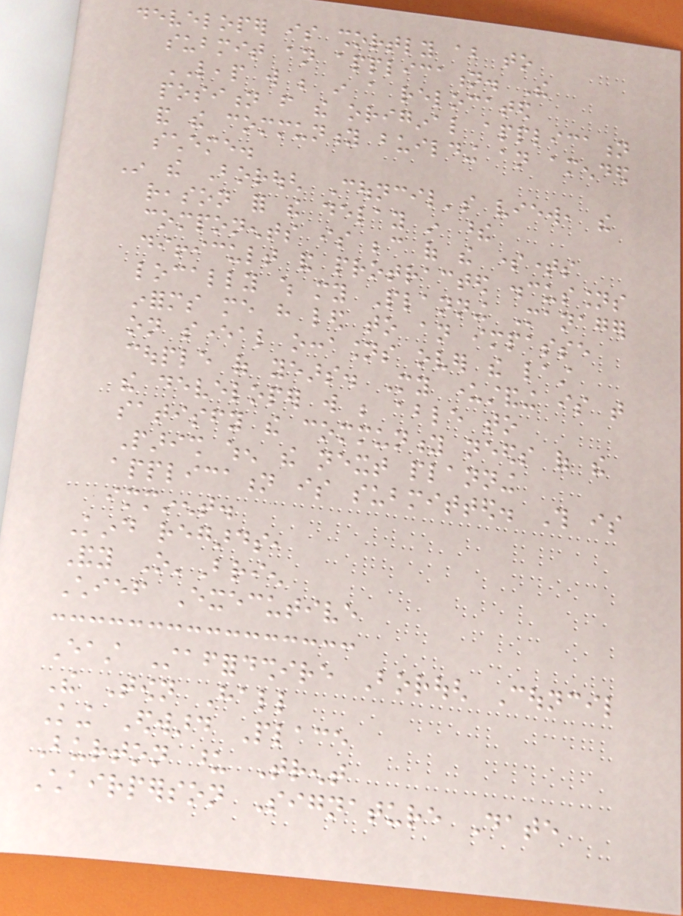developer is shortly about to
submit an application. The
LEAP will be in a relocated
position from the original application
and the community building an amended
scheme.
In the Borough Council's view, the
reason for the delay in these
components is because of the sometimes
difficult and protracted discussions
locally which my Planning Manager
informs me have led to an impasse
on several occasions over the last
couple of years. My understanding is that
the developer will be able to
satisfy the community needs of the
Parish when the next planning
application is submitted. This is
imminent.
Kind regards,
Andy O'Brien
Chief Executive
East Staffordshire Borough Council
The Town Hall
King Edward Place
Burton upon Trent
Chairperson Signature Date
